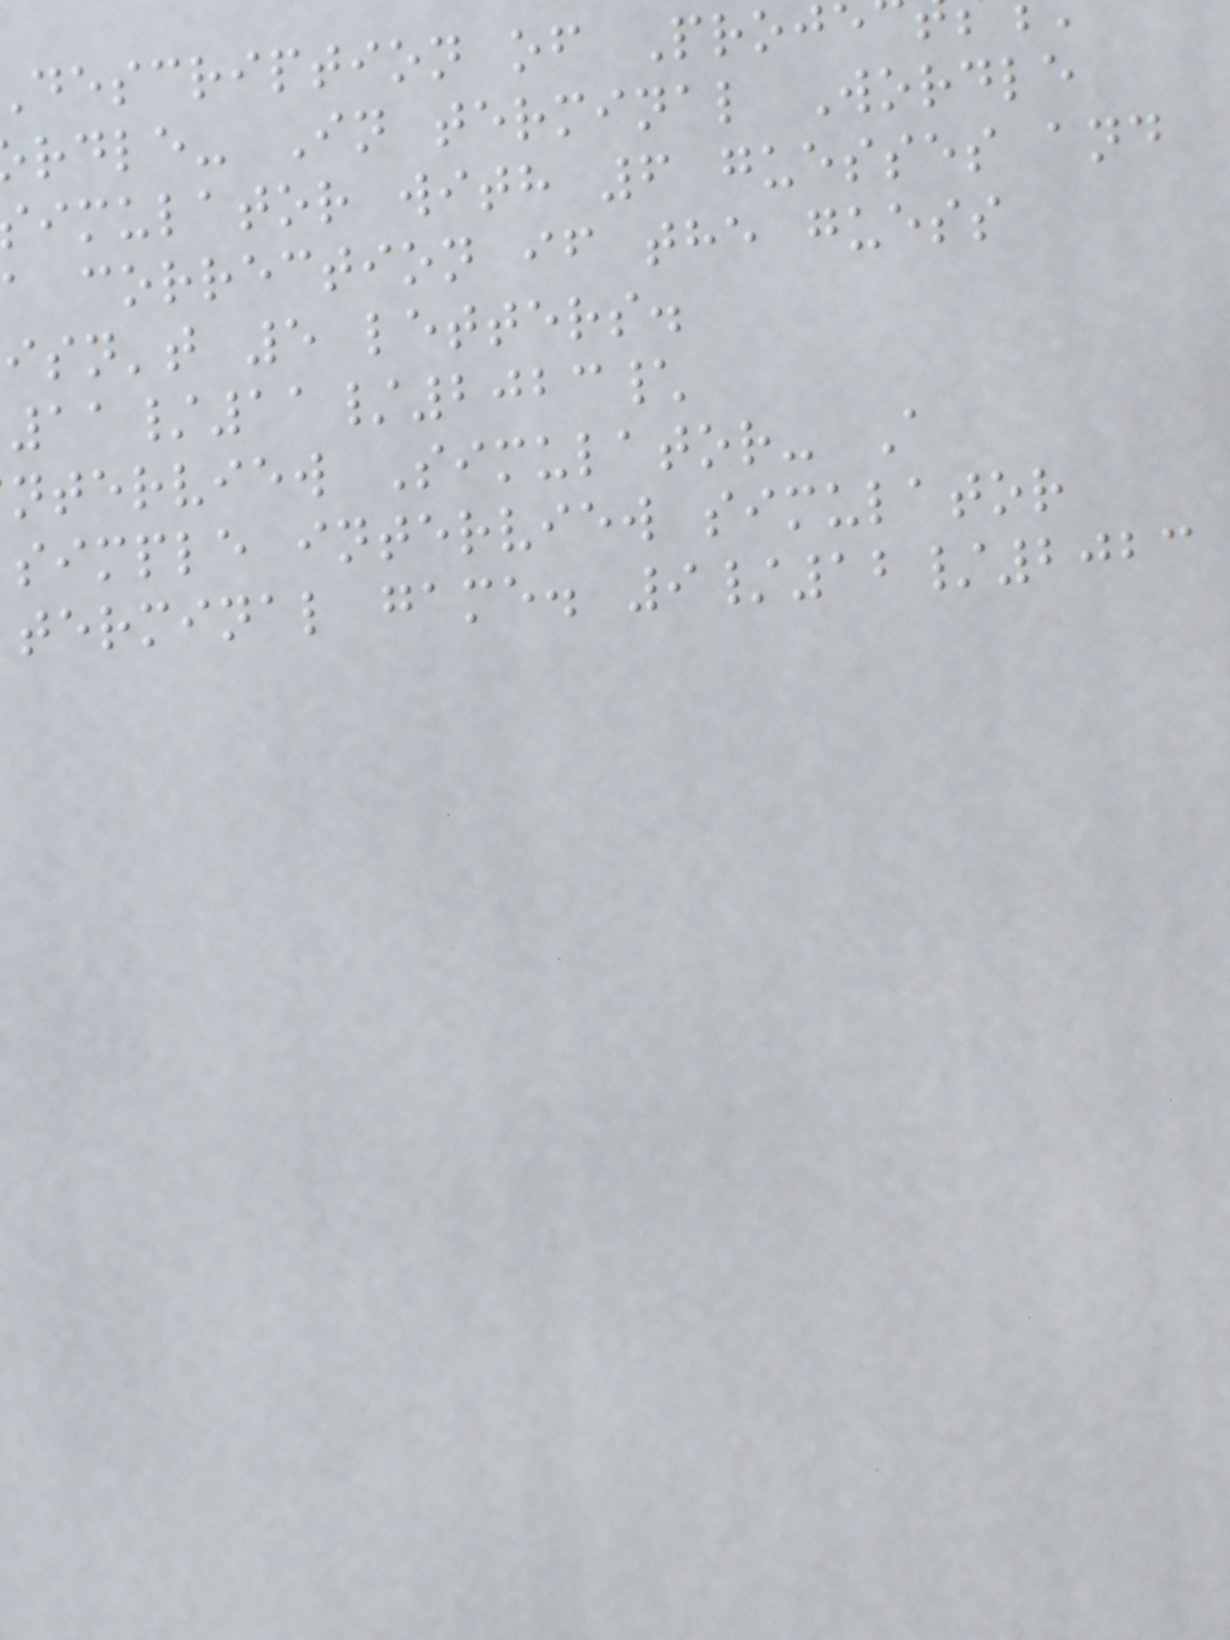description of Proj
rdle- In terminal Wordle
imulator with 6 guesses and
a correction if the guess
isn't 5 letters.
11/11/2023\
nterview Simulator- A
simple interview simulator
terminal game. 9/12/2023
